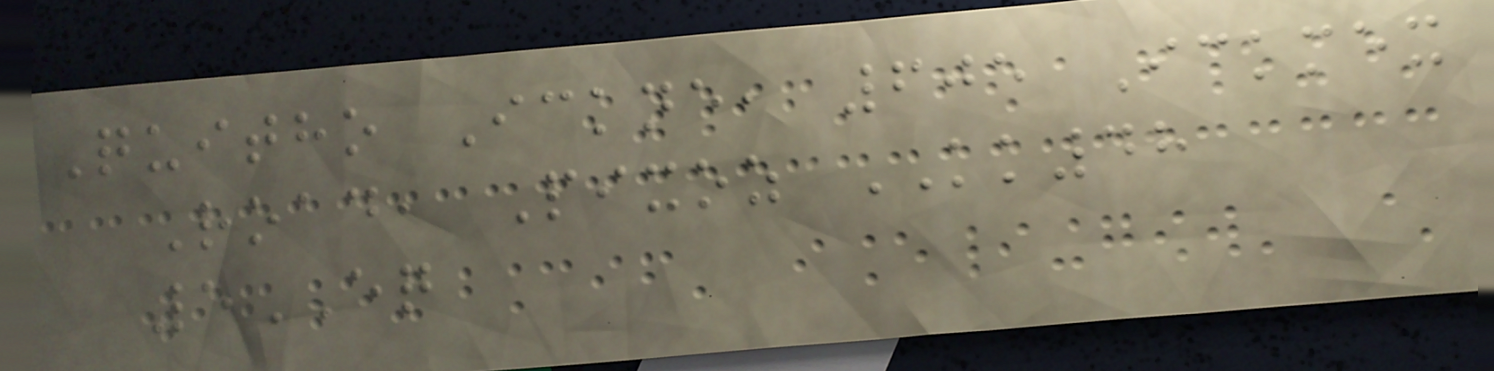Quitho Ickne, 605 Ickmex
Road, Pixoz KK48
5EQ
